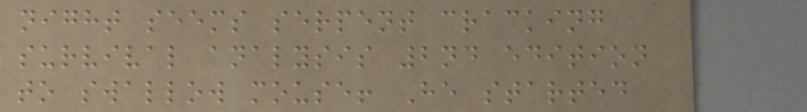night seems serpent cracking
survival analysis 2nd edition
to swallow mouse! He started
